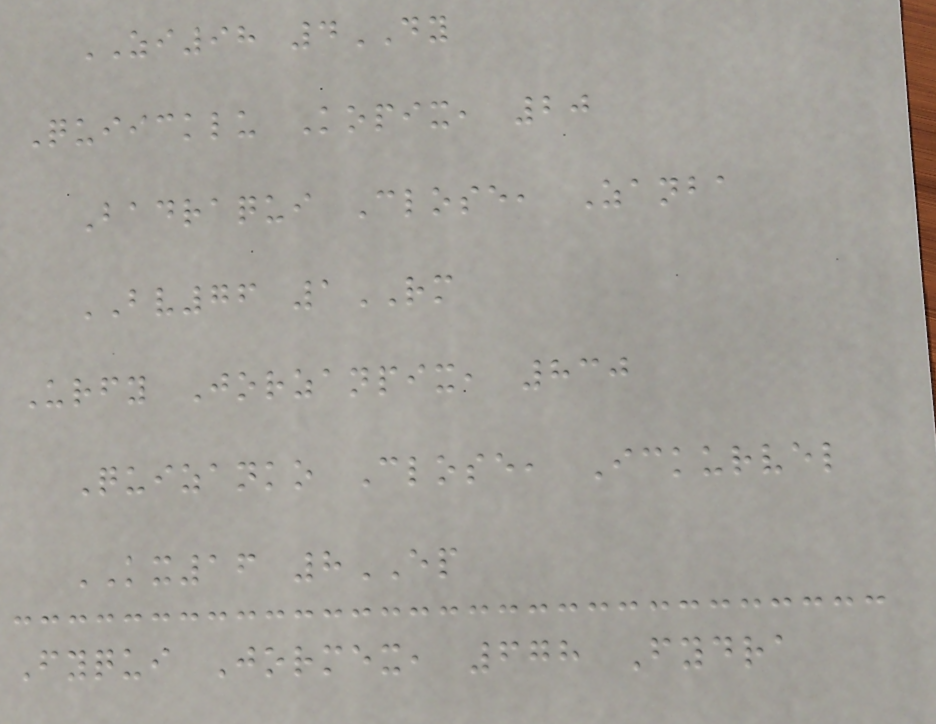ZI98 4DY
Quiicklu Kopix, 20
Badraqui Close, Zanba
BV76 1RM
Urfy Jorzanpix, 830
Quizanko Close, Ickurvel
KX16 8EP
Fyqui Jormex, 678 Fydra
